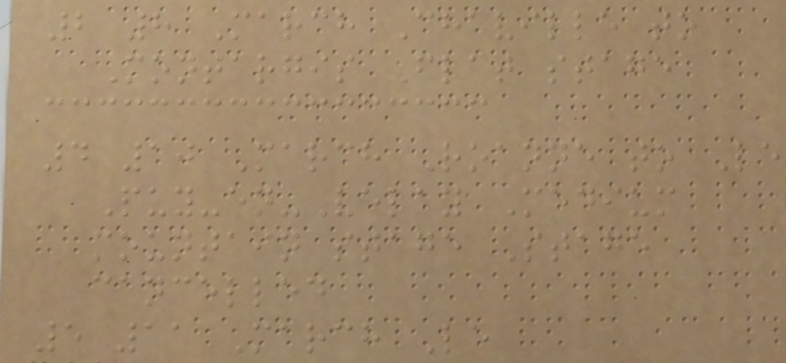2 8 March Chaville to
Montargis Flat stage
4 10 March Roanne to Le
Puy-en-Velay Medium
mountain stage Stage
cancelled
5 11 March Le
